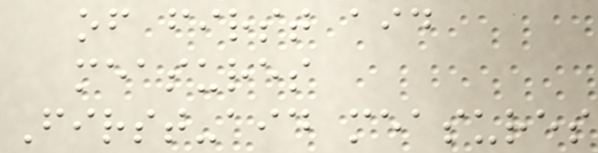of first aid
measures
First-aid measures
